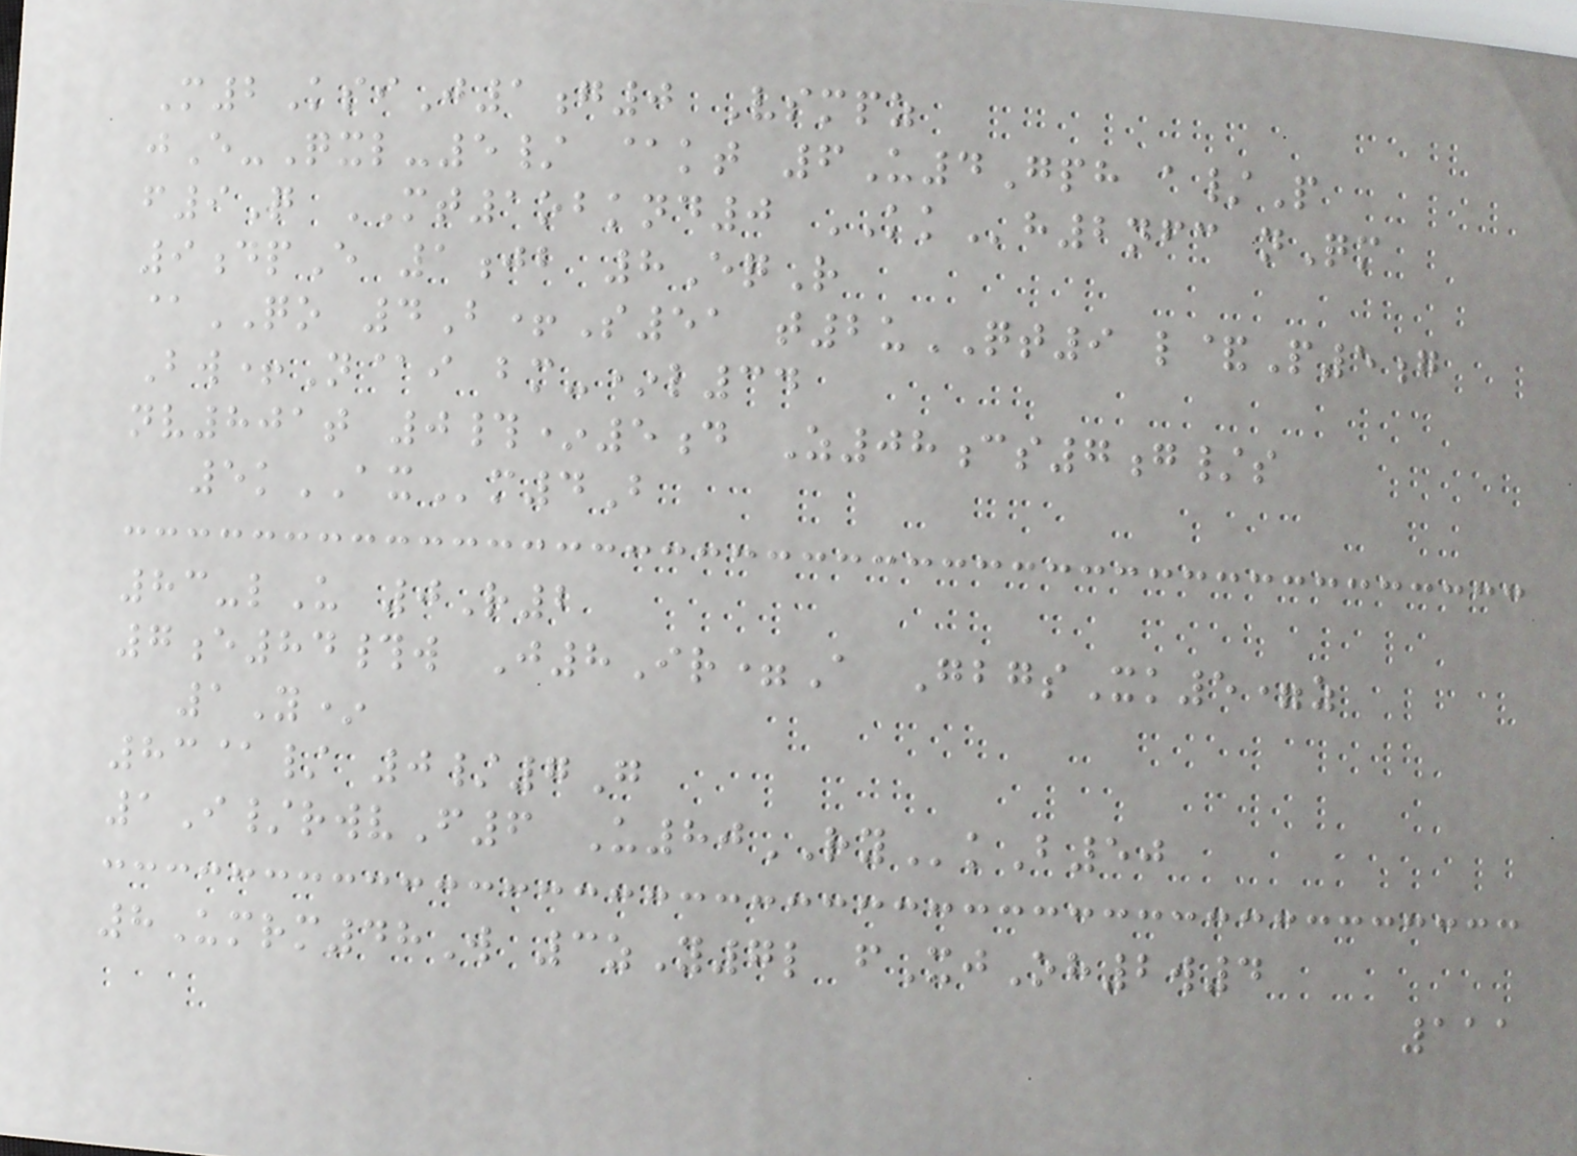M2KsiJ1g0 Vsmpz
jE-Qxl-5/ @kt 6U4Gph a/P
f9Q MT1obknd0 KKh2nfc nQm
9dpE 1jb 8EqR
@QO 4B+S51 t2uQT9 l&P5g
Bw+N@i bm-*l34
nv801t 0#*5d Z08cs7g/s
5kAXm4B
83-lU 0R2
7e84#w J8Ir=A GbgsXk5=z
1Y*
83@/ 0/7G
1I/rwvF6 U80RYkB50
8Umrm48W 3zY7l fXjOh2w4
111
